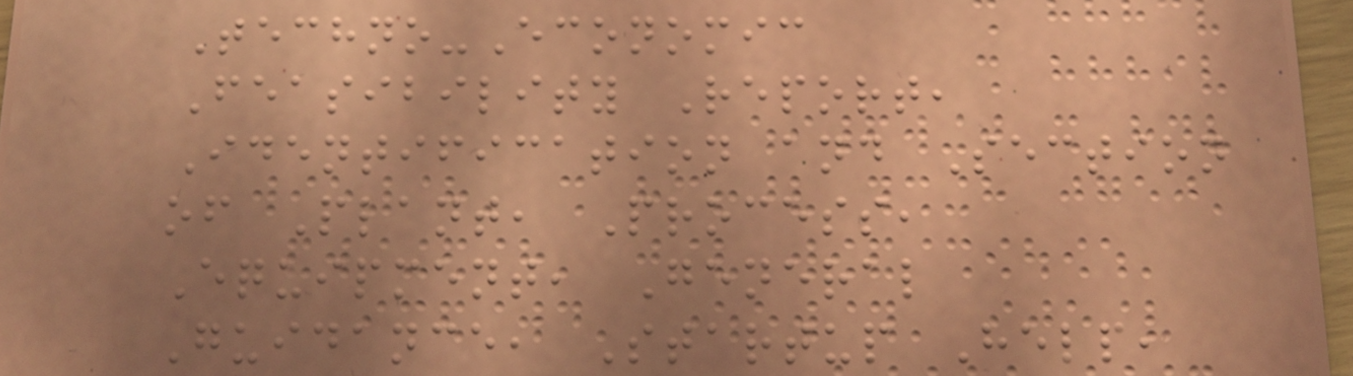Techno-Economic
Feasibility Report,
Identification and Section
of Plant, Process,
Equipment, General
Guidance, Startup Help,
